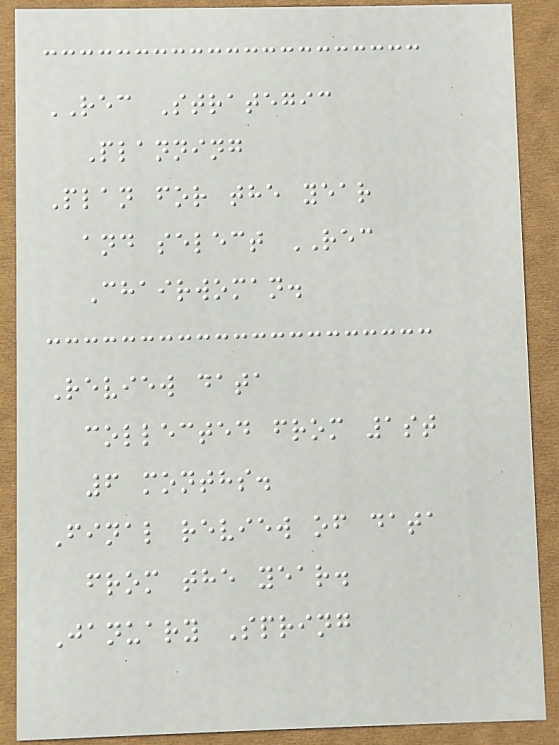REC Strategic
Planning
Plan for the year
and select REC
Chairwoman.
Review data
collected from 1st
6 months.
Final review of data
from the year.
January Spring
